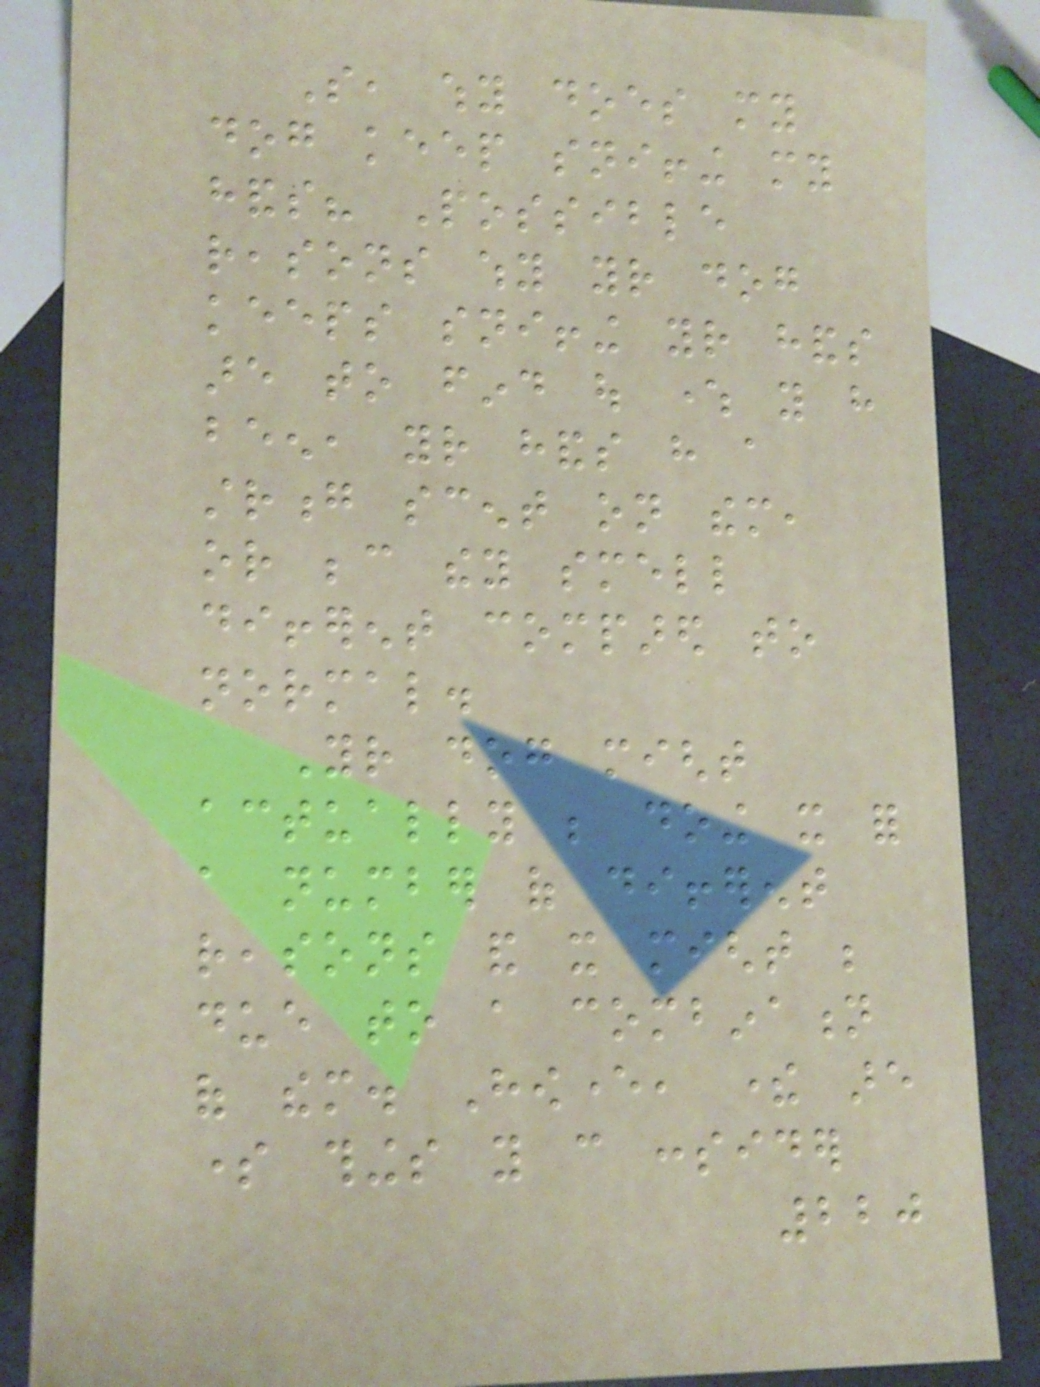So, why does my
dog keep sniffing my
hands? Possible
reasons why your dog
keeps sniffing your hands
are to find out where you have
been, your hands have a
strong scent on them,
or because they smell
different compared to
normal.
Your dog might
actually be doing it for
a number of different
reasons and it might be
due to a combination
of them. However, there are
some things you can consider
220
